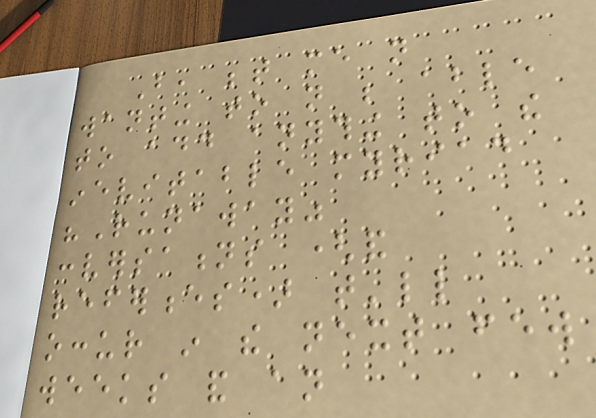But, between me not
wanting to not be able
to add anything to the
inevitable myriad
"Runaway"
conversations (and
references) that'll
occur in the next few
weeks and an
